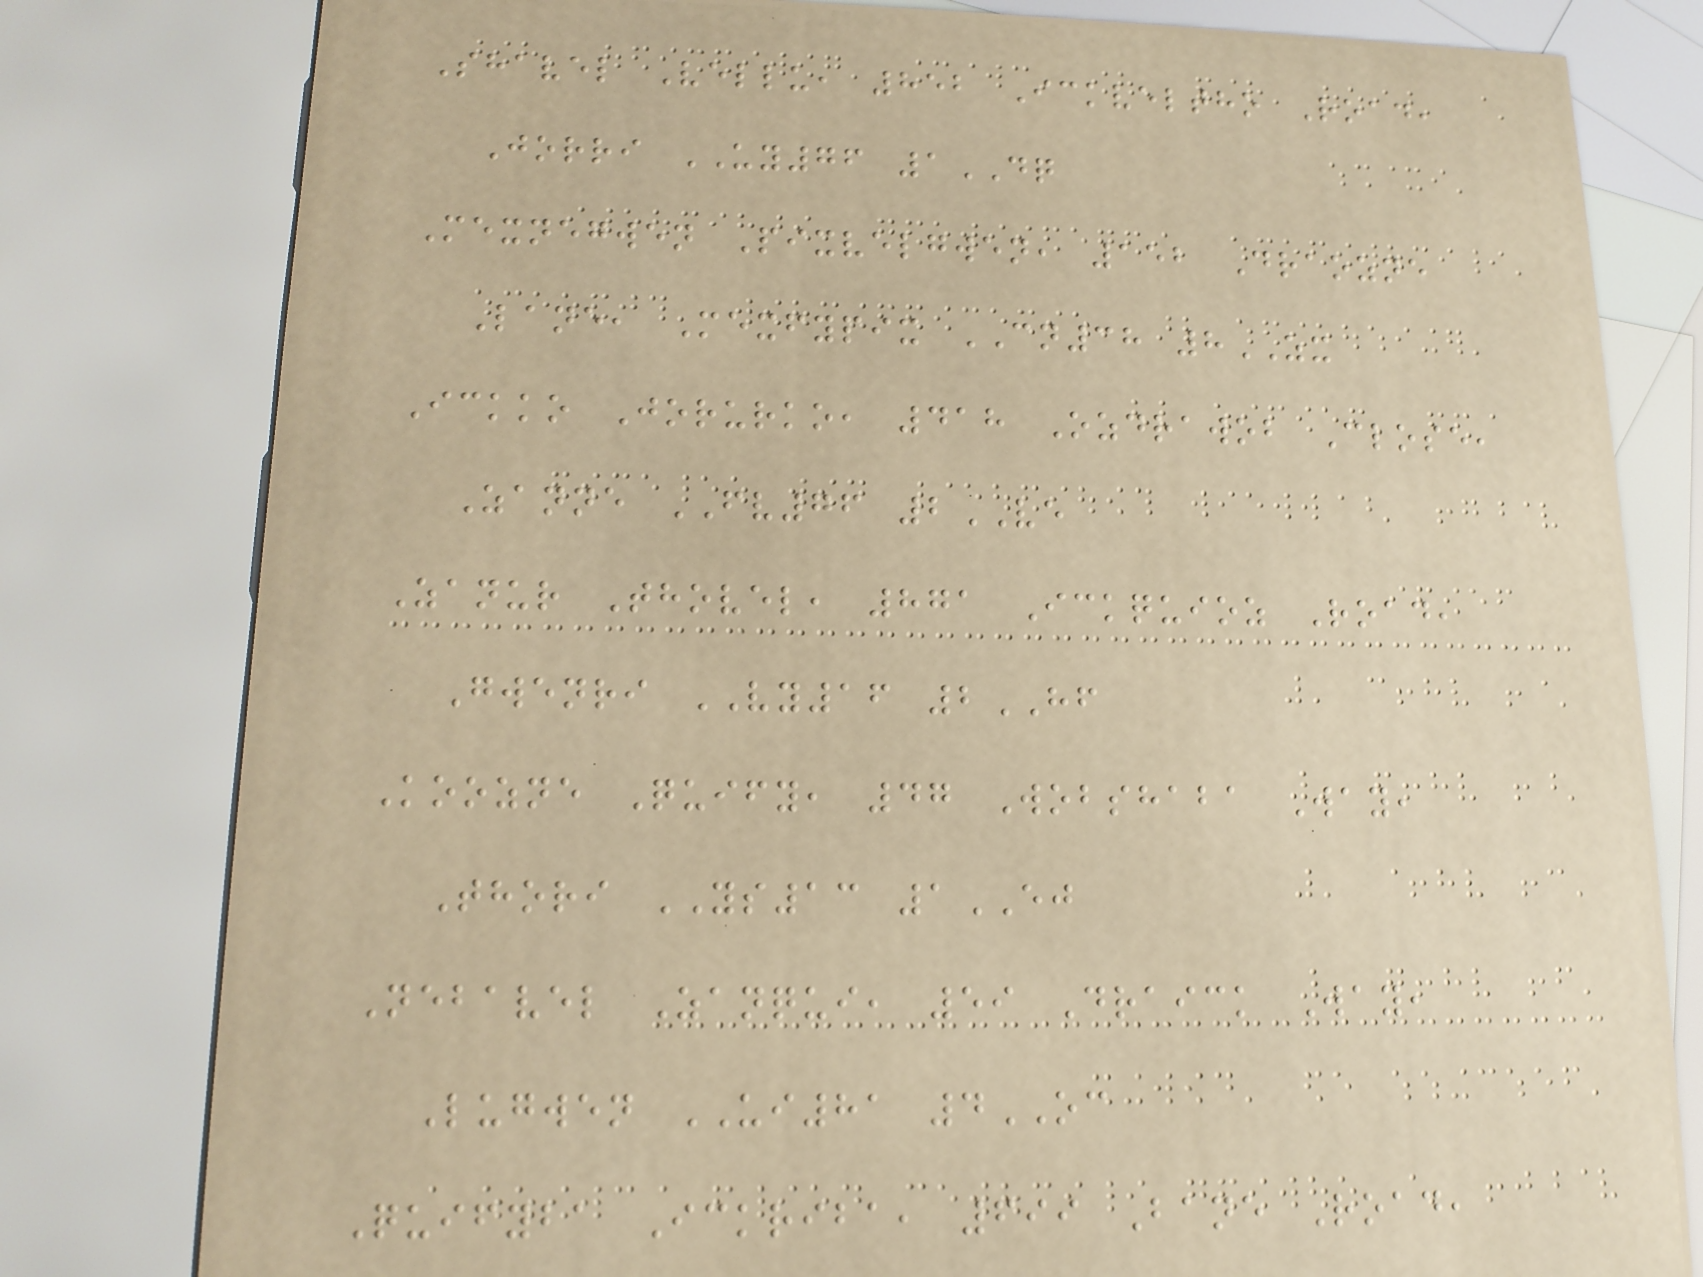Shavel Vellu, 852 Ickveltho Road,
Jorri UY76 1DQ
Mexnegwen Pixvelgwen, 152 Draozne
Lane, Mexfypix CN38 8ZX
Ickko Jorurko, 418 Ozdrawob Close,
Zanne FV76 2VE
Zanur Thovel, 871 Ickquioz Road,
Gwenri VY16 2HF
Koozne Quify, 47 Wobshaba Way,
Thori YS13 1EJ
Nebavel Zanqui, 59 Draick Way,
Lugwen UI81 4OC
Quifyba Ickriba, 699 Bane Road,
